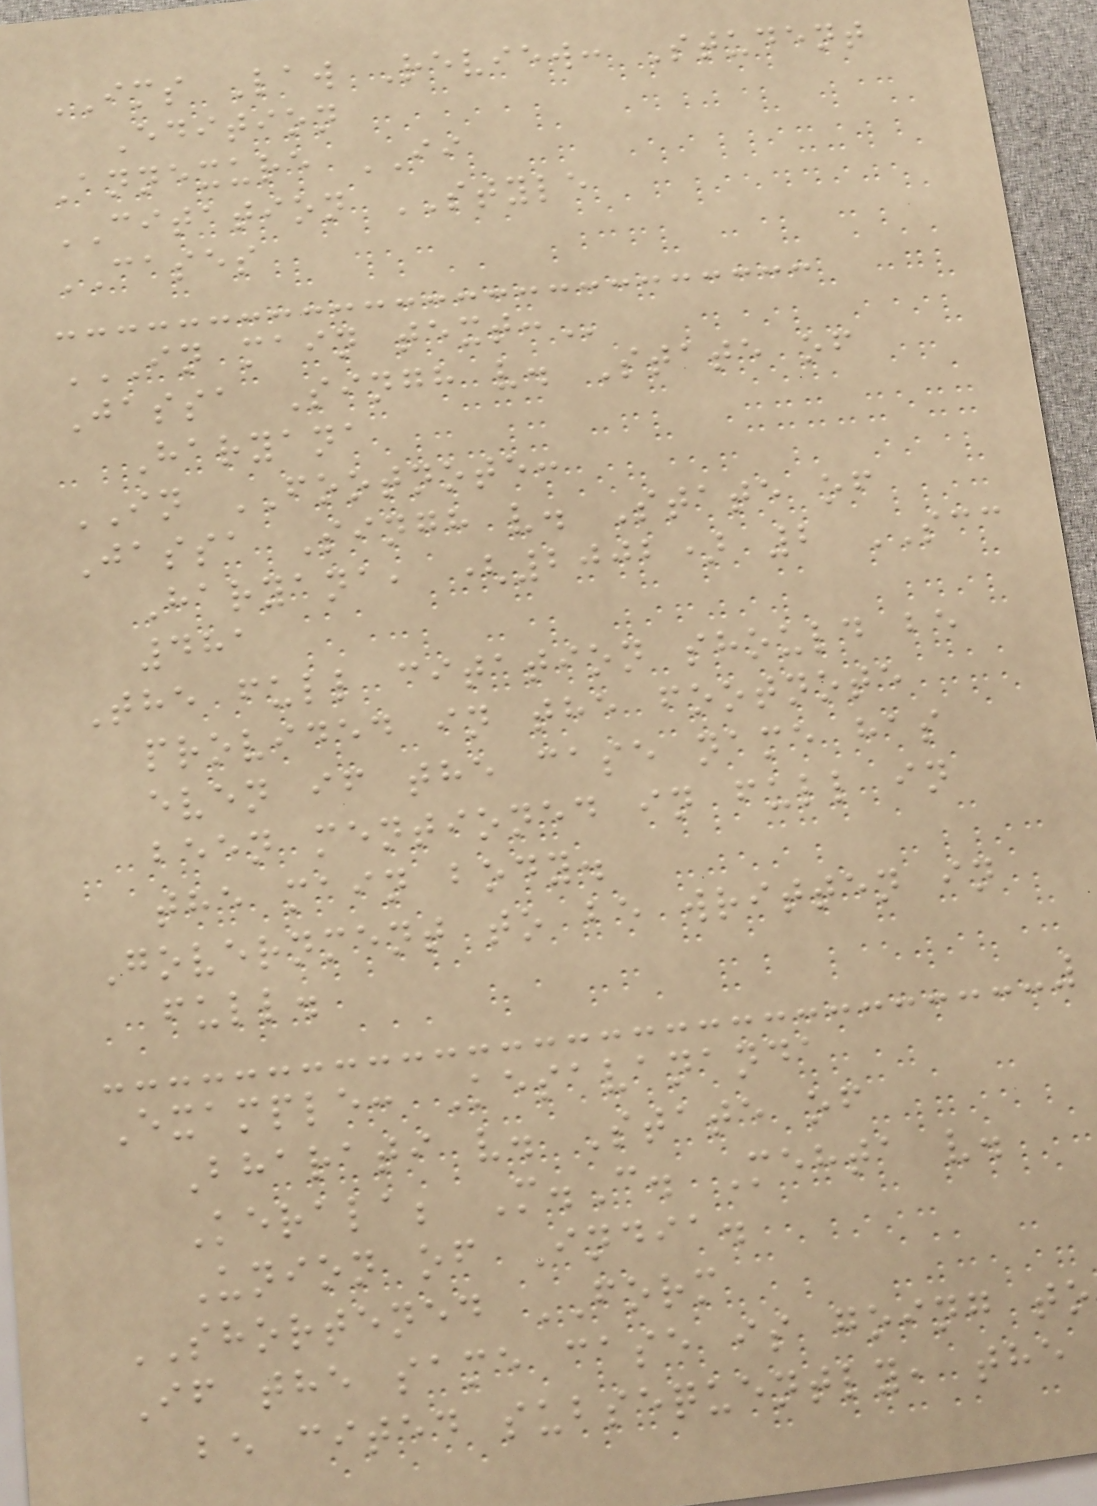IMS Law Review: Student
Edition
Annexure II
CITATION STYLE
CASES
IN MAIN TEXT:
Jassa Singh v. State of
Haryana
IN FOOTNOTE:
Jassa Singh v. State of
Haryana, (2002) 2 SCC
481
The full citation should be
provided in the footnote
even if the case name has
been mentioned in full in
the main body.
Government to be written in
full.
Example: Kesavananda
Bharati v. State of
Kerala; M.C. Mehta v.
Union of India.
SHORTENED FORM
If the same case is going to
be cited subsequently, the
